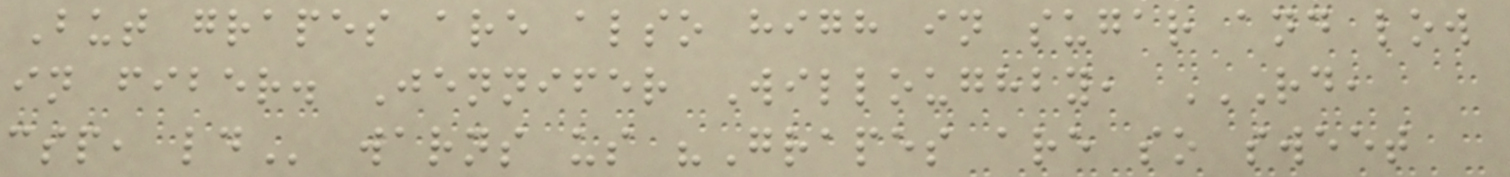But grapes are also high in sugar and low
in fiber. Jennifer Willoughby, RD,
CSP, LD warns us "Grapes are so sweet
